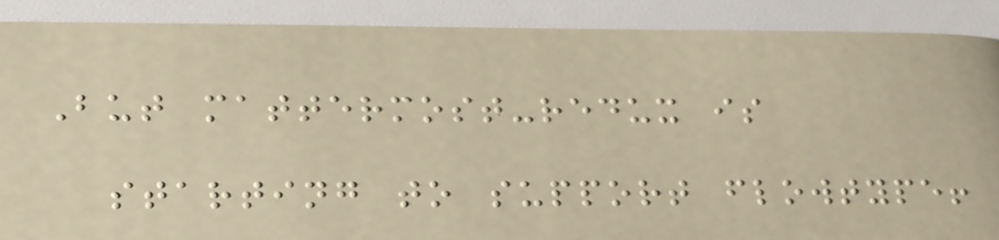But mattermost-redux is
starting to support flowtype!
